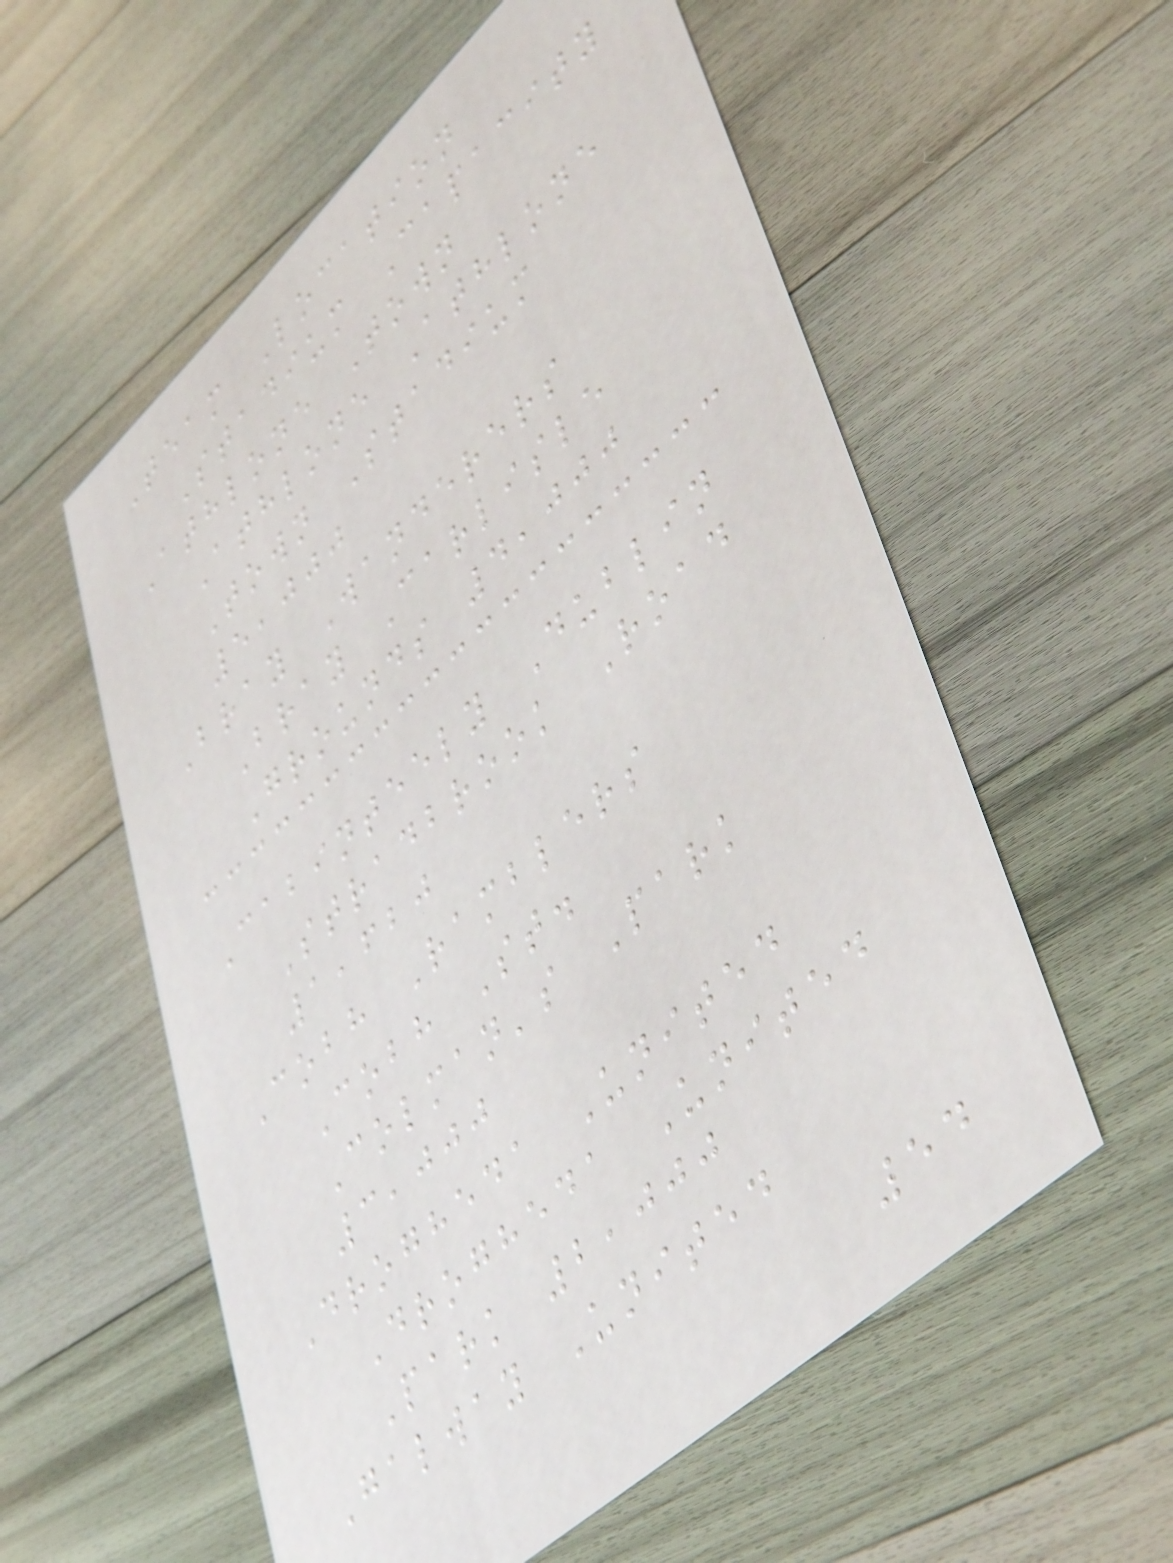Team Location
Stadium Capacity
Athlone Town
Athlone Athlone
Town Stadium
5,000
Bray Wanderers
Bray Carlisle
Grounds 4,000
Cabinteely Dublin
Stradbrook Road
1,620
Cobh Ramblers
Cobh St.
Colman's Park
3,000
Drogheda United
Drogheda United
Park 2,000
Galway United
54
